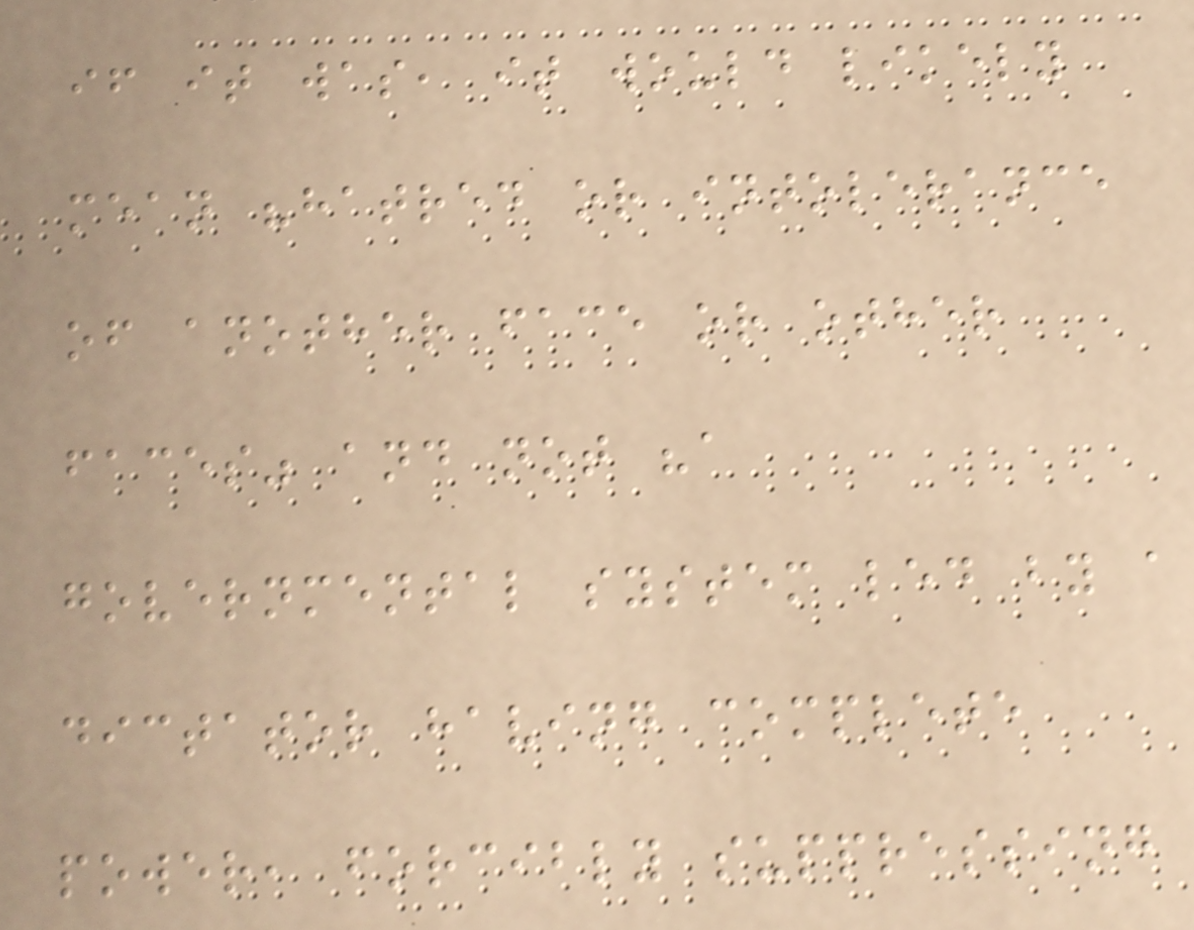if it was, it would likely
mean "hatred or intolerance
of another face or other
faces" and not "a
governmental system led by a
dictator having complete
power, forcibly suppressing
